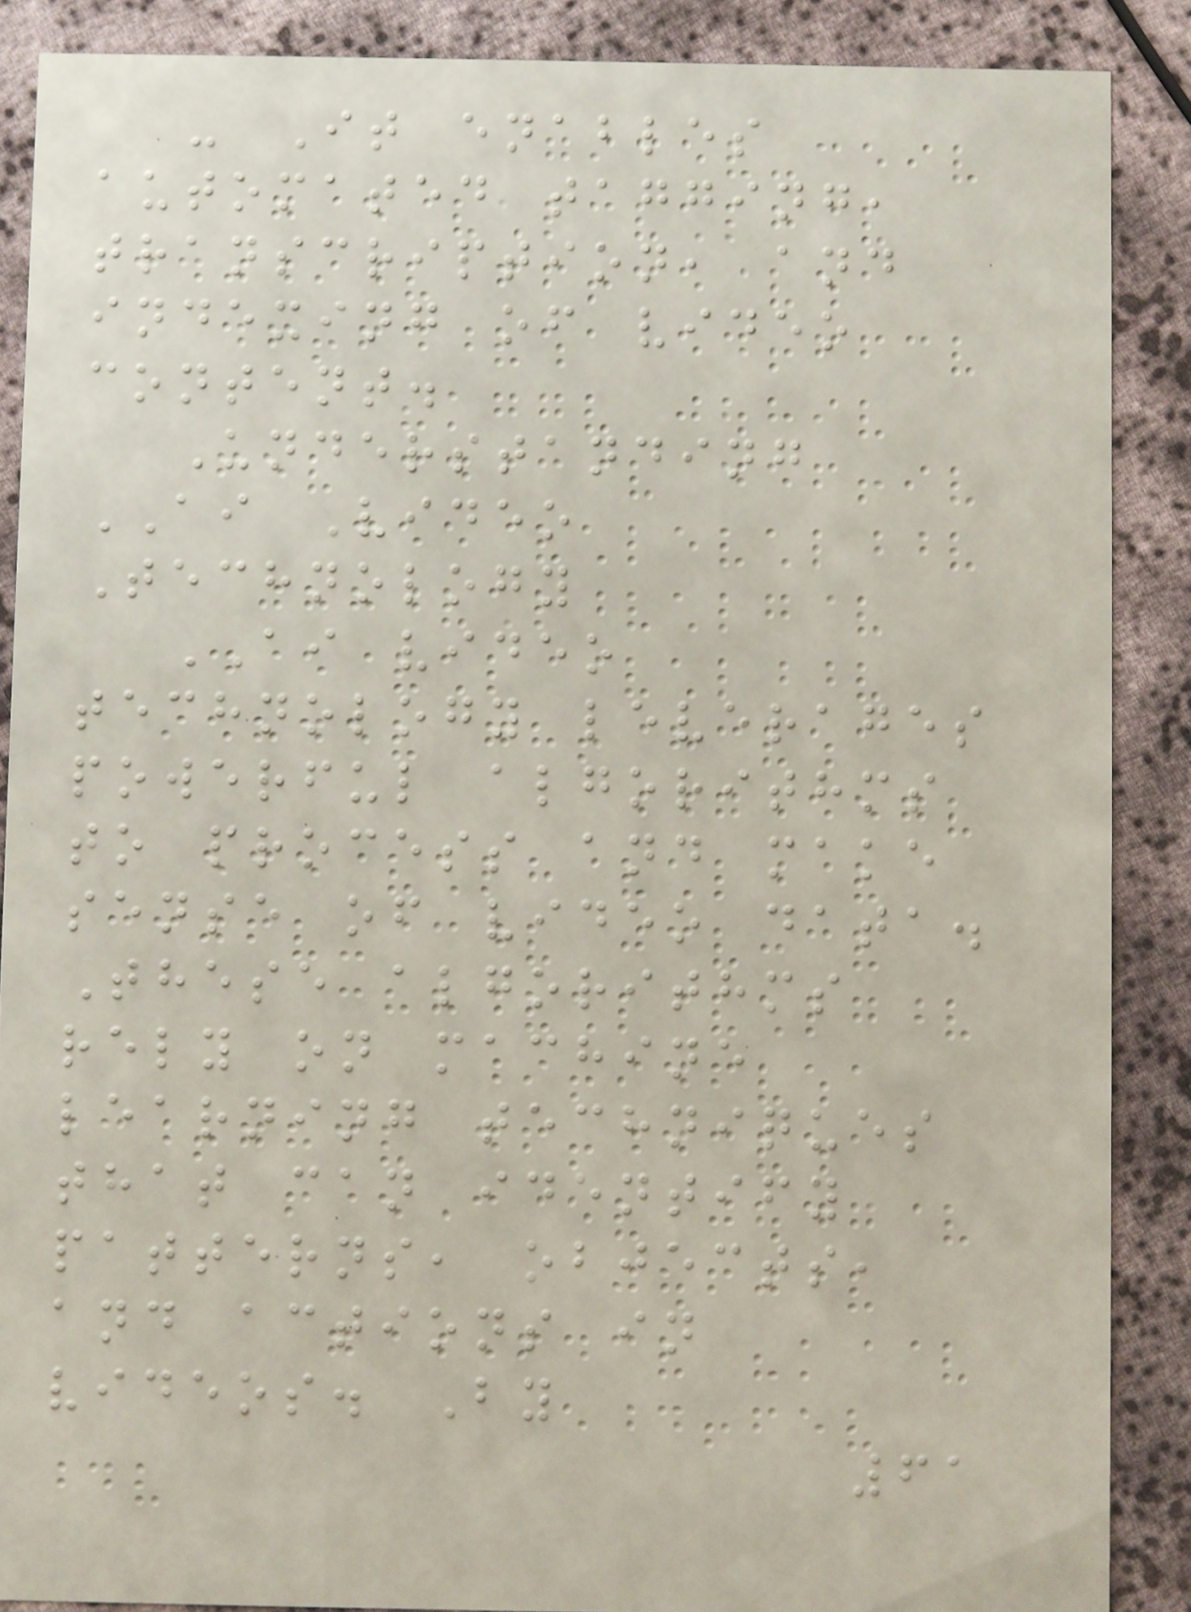- It enables
automated tagging,
transcription, and
indexing of video
content.
Understanding
AI Video
Technology
AI video
technology leverages
powerful algorithms
to process and make
sense of video data.
These algorithms
rely on machine
learning techniques
that can identify
patterns, objects,
and actions in
videos. By
61
